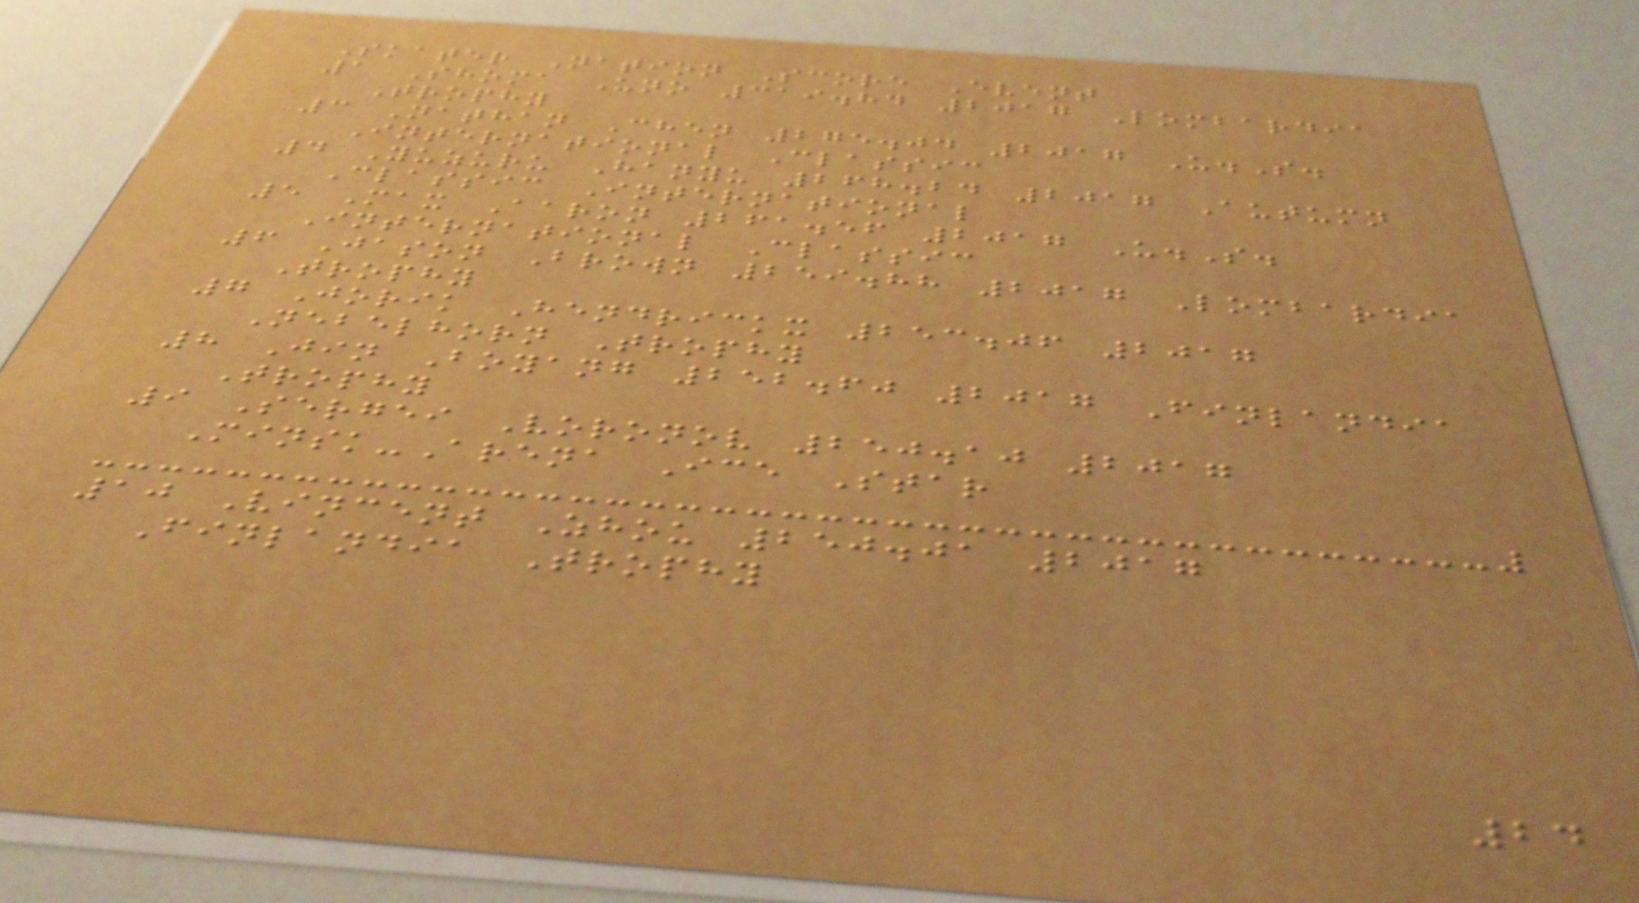Skater Nation Score Event
1 Shoma Uno 319.84 2017 Lombardia
Trophy
3 Nathan Chen 275.04 2017 U.S.
International Classic
4 Yuzuru Hanyu 268.24 2017 Autumn
Classic International
5 Max Aaron 261.56 2017 U.S.
International Classic
6 Jason Brown 259.88 2017 Lombardia
Trophy
7 Jorik Hendrickx 253.06 2017
Nebelhorn Trophy
8 Jin Boyang 252.60 2017 Finlandia
Trophy
9 Sergei Voronov 250.10 2017
Minsk-Arena Ice Star
10 Vincent Zhou 250.01 2017
Finlandia Trophy
24
